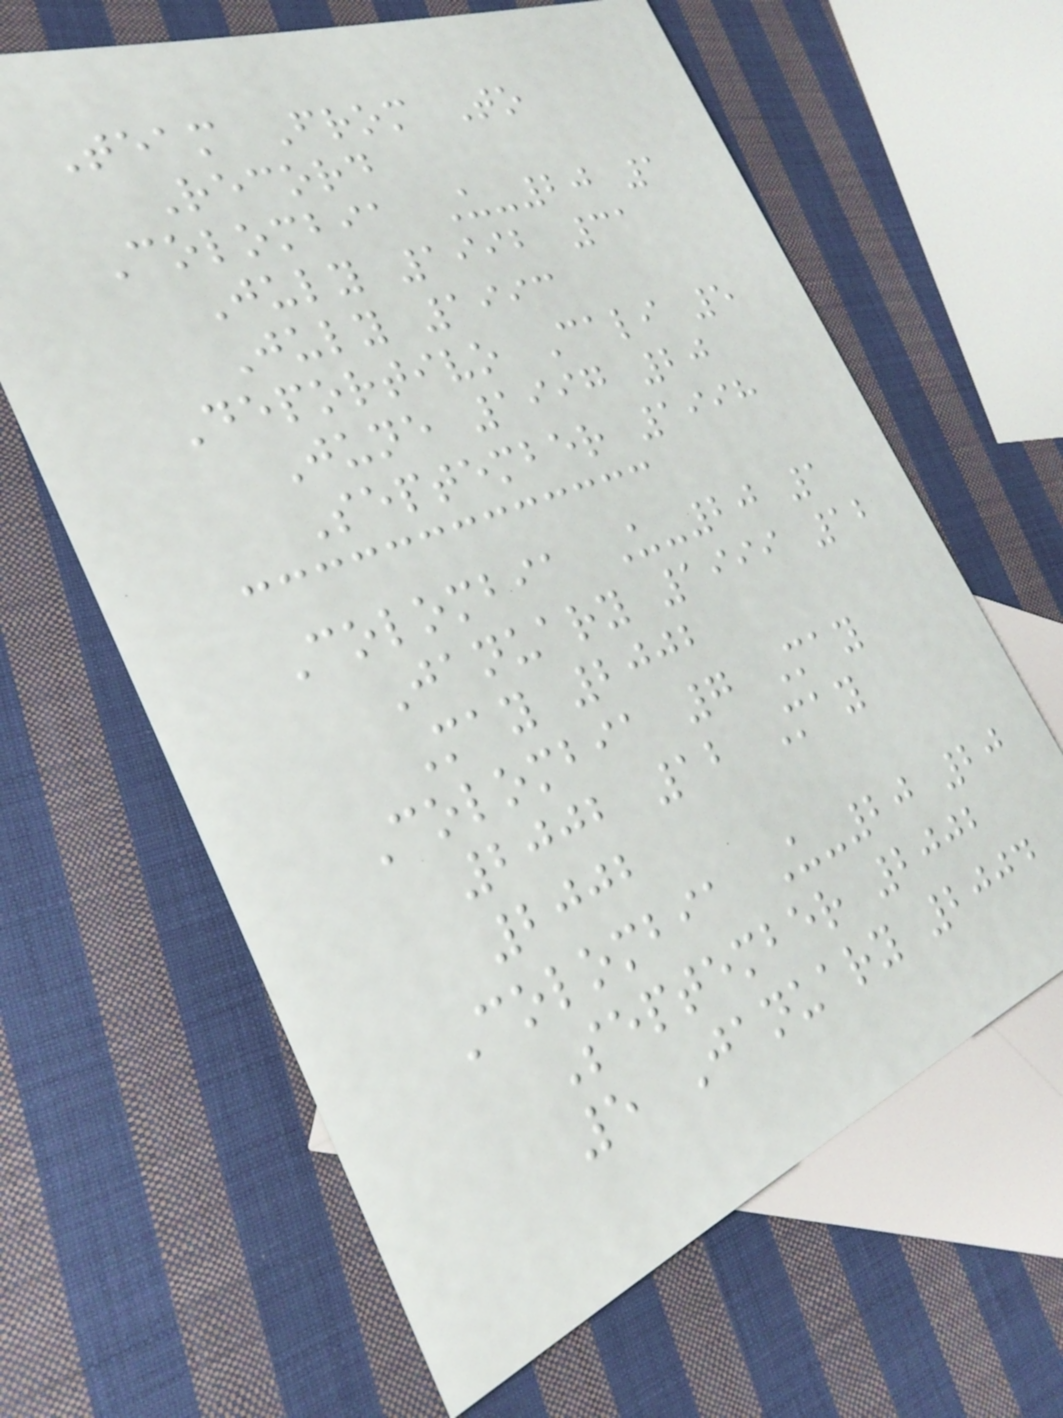Team From To
Record
Colombia U-20 1
July 1992 31
July 1993
Deportivo Cali 5
June 1997 20
September 1998
Colombia U-20 1
January 1999 12
May 2002
Colombia 7 May
2002 12 May
2002
Colombia U-20 20
September 2002
5 January 2004
